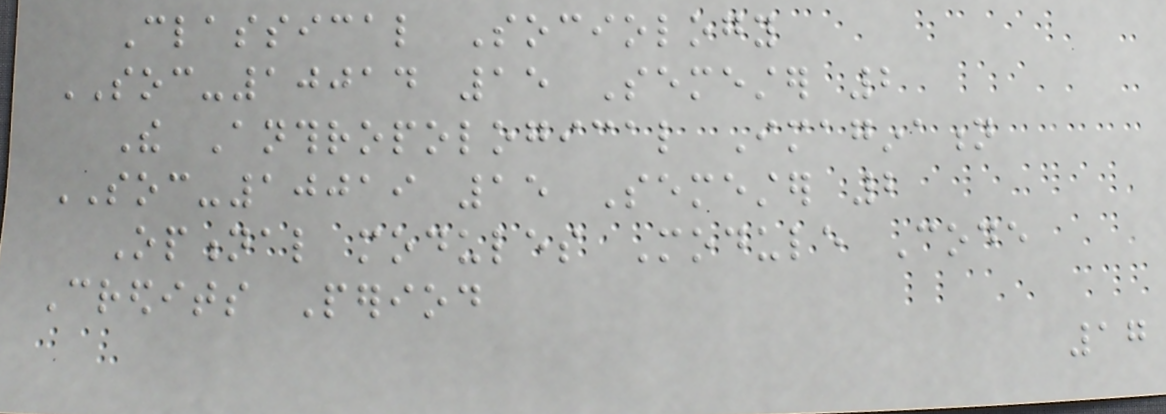Classical Sociology
SOC-10014 15 Semester 2
The Anthropological Imagination
SOC-10019 15 Semester 2
Optional modules Module Code
Credits Period
17
